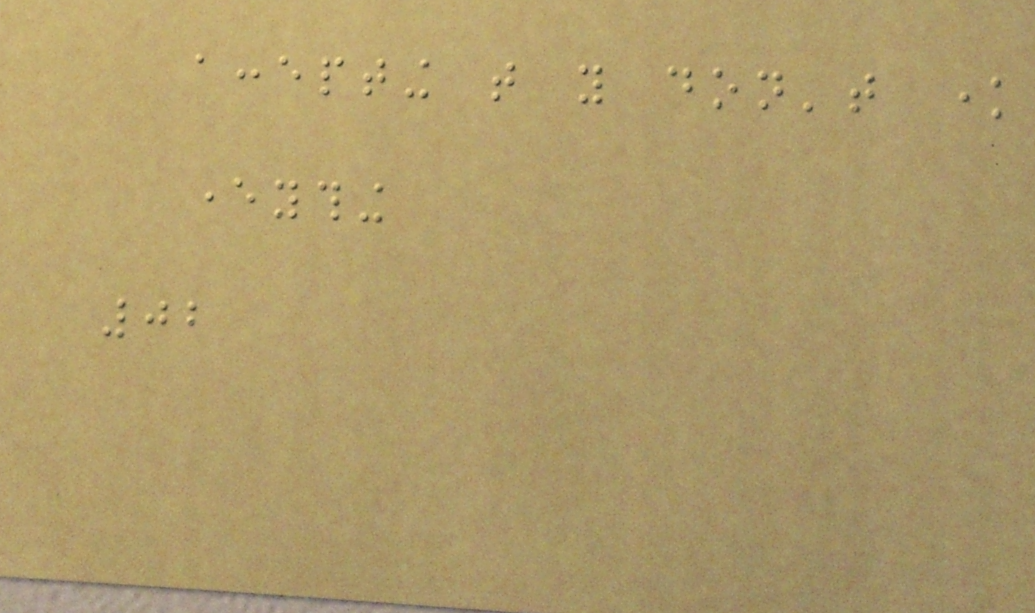accepting that you don't know
everything
02
